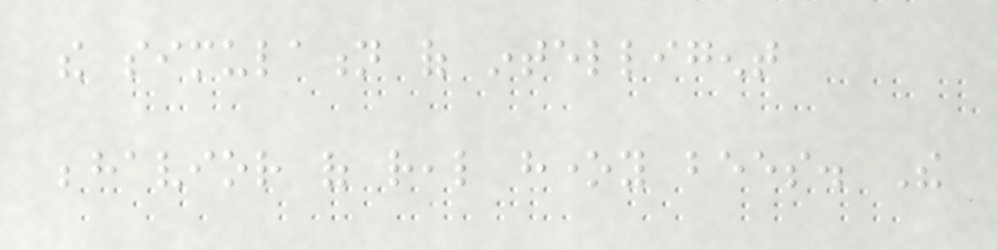the simulation of intelligent
behavior of real honey bees. The
